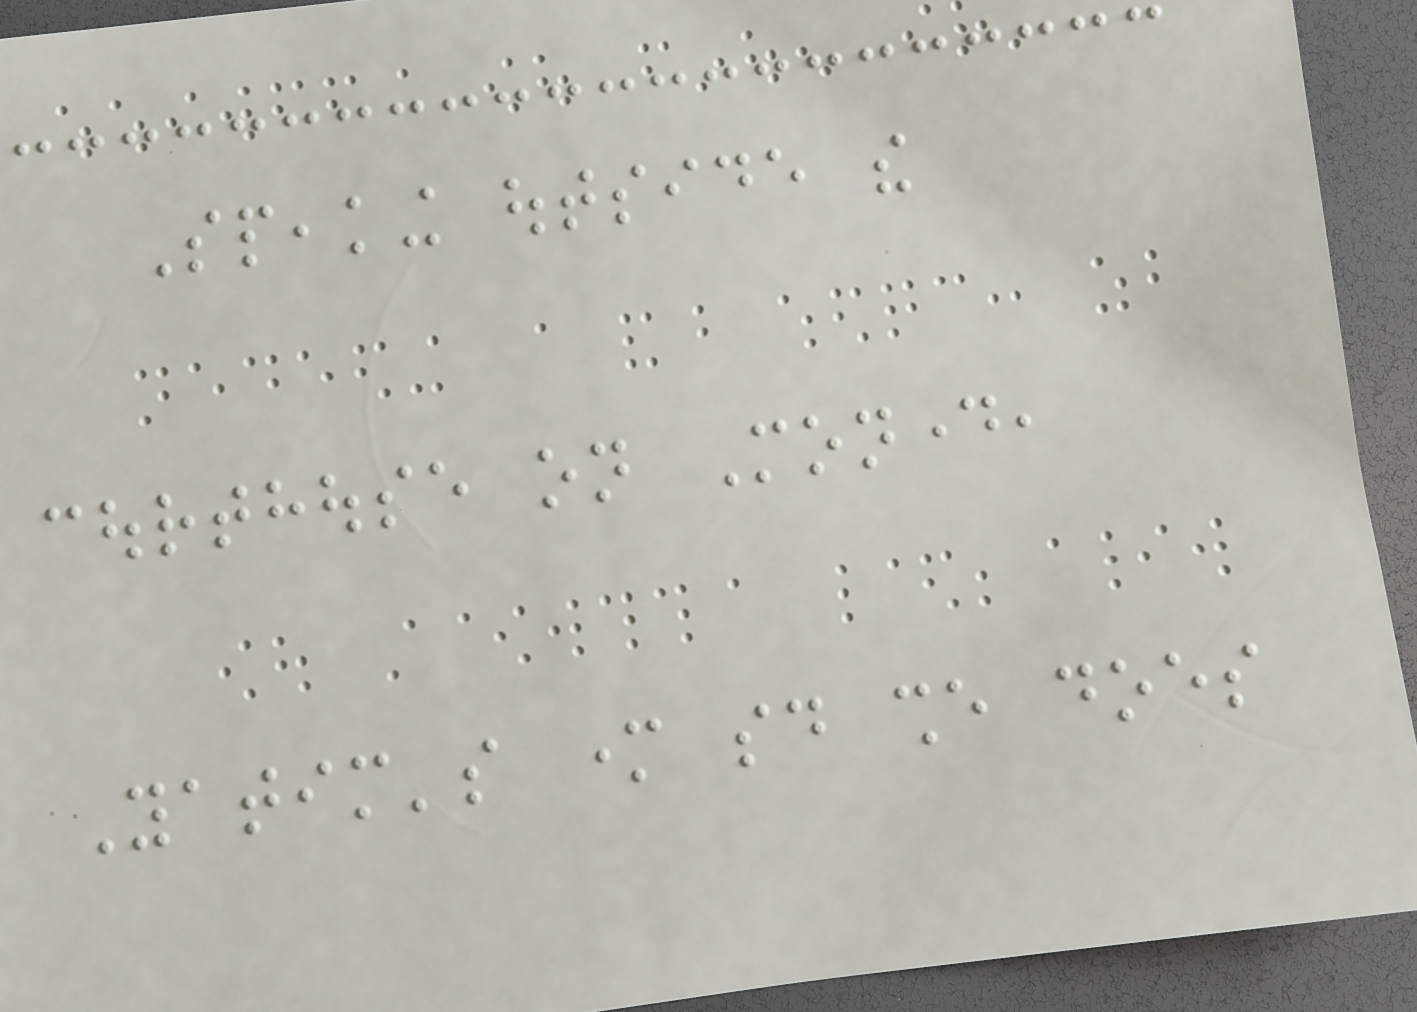Speaking outside the
courthouse on Monday,
Yatim's mother said she does
